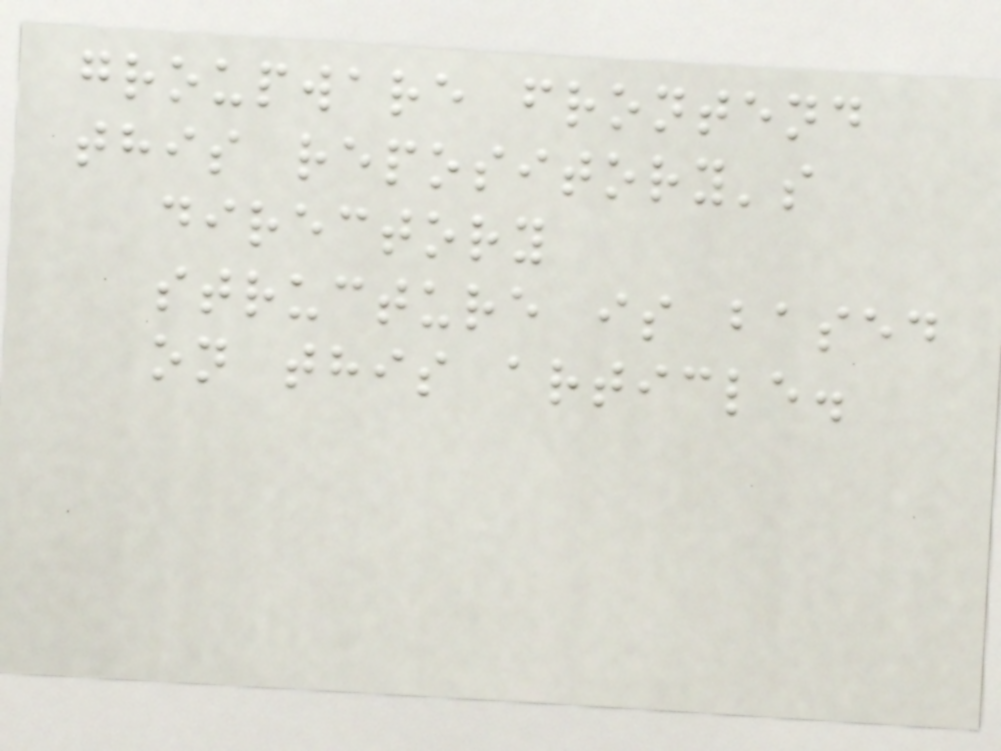groupware frontend
this repository's
directory
structure is based
on this article.
